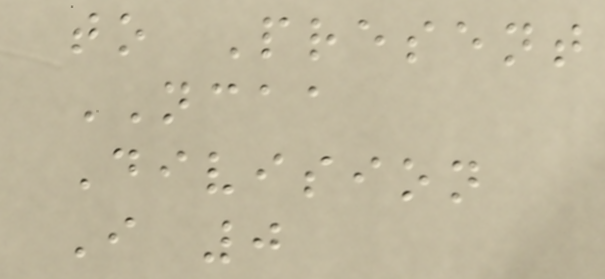to Present
NCAA
Division
I 0
